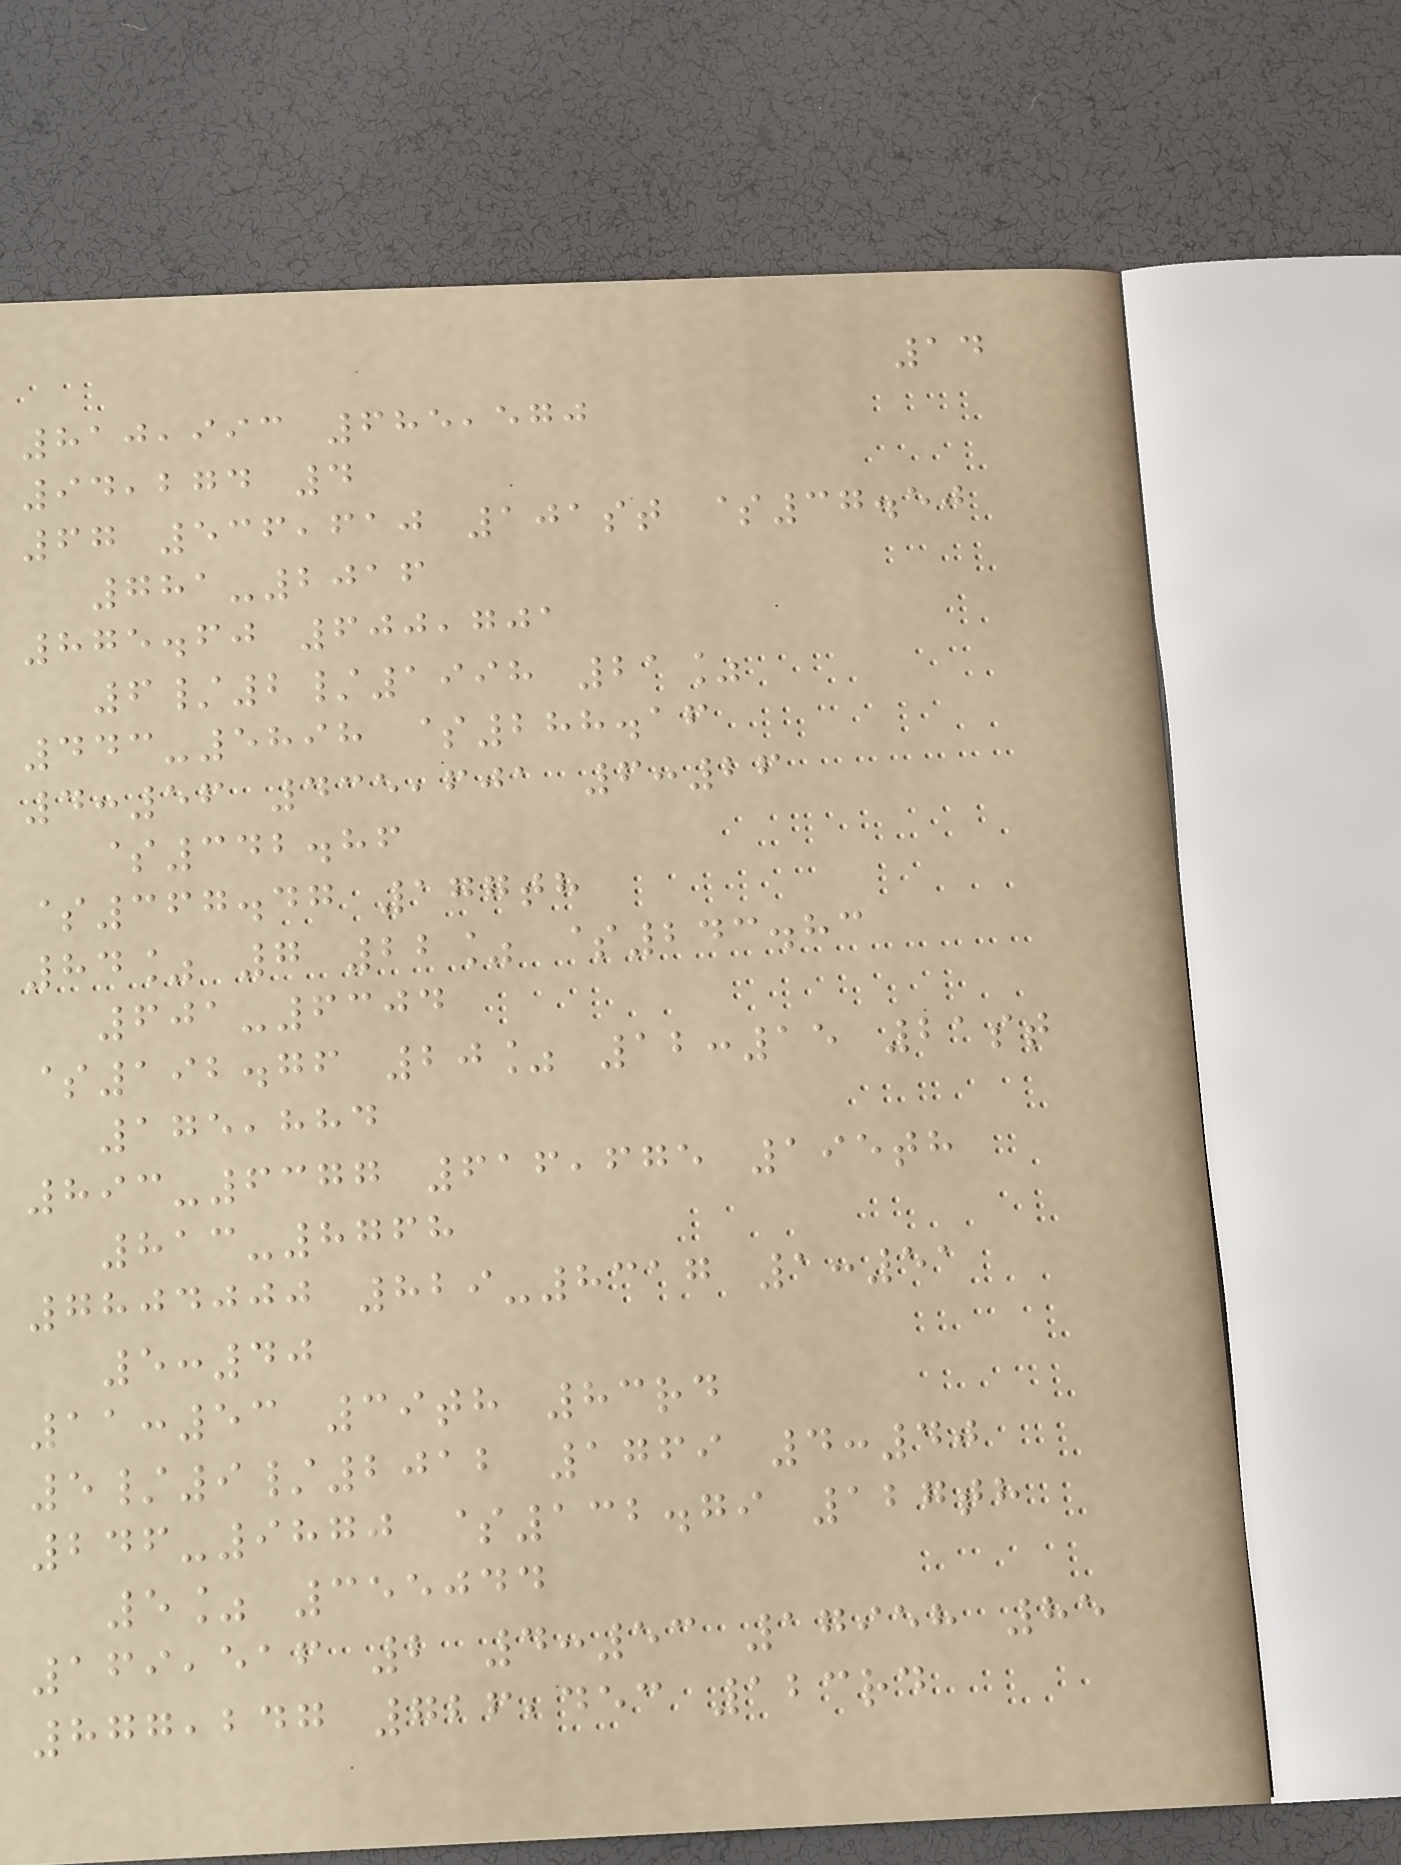14
810,993 685,570
94,274 4
67 536,610 101st $37.50
781-2016
875.60 600,701
6/2/1998 21%
443-5898 $288.16
4:56 435,601 6:26
$342.86
$367.47 177th
84% 7 22% $243.83
601-6304
$192.76 20% 12:15 21st
175,884
893-6377 616,675 195th
813-8768
7804000 829-8317 1:51
5:40
11:53 39th 83rd
5/9/2012 1769 4:40
246-9870 $132.79 127th
5% 355044
169,516 2 4:53 17958 85
877,247 726,453 123rd
